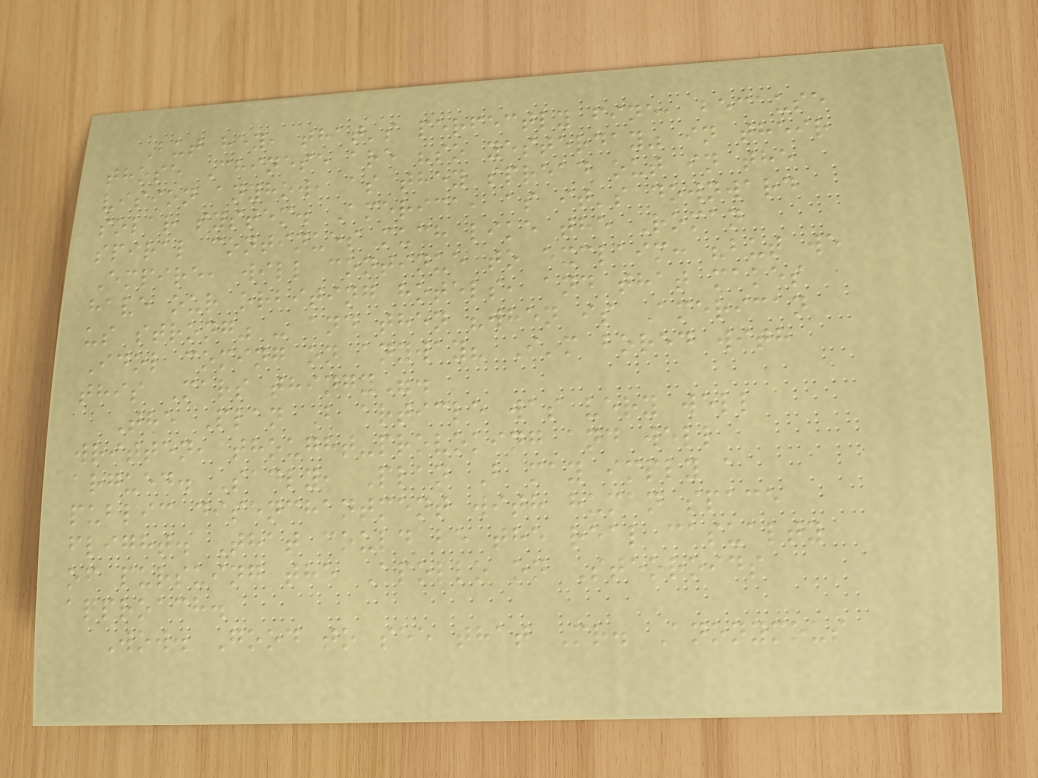But hey, that's perfectly fine, because
those Chinese are "so yesterday" in their
vision anyhow, as they spread out in the
solar system. America, as it's downward
spiral continues much like the Roman
Empire, will continue to exclaim: "but we
have our orbiting hotels, and that makes
us strong" - and then "when is American
Idol coming on anyway? I'm bored with
this Mars thingy".
The Plan B article was very well
written, thought-provoking and well
argued. Sadly, Plan B may imply a
public disenchantment with human space
flight. That could be the real casualty
of pursuing the Apollo on Steoroids
approach.
Wow. Good to see that Mr. Anonymous
